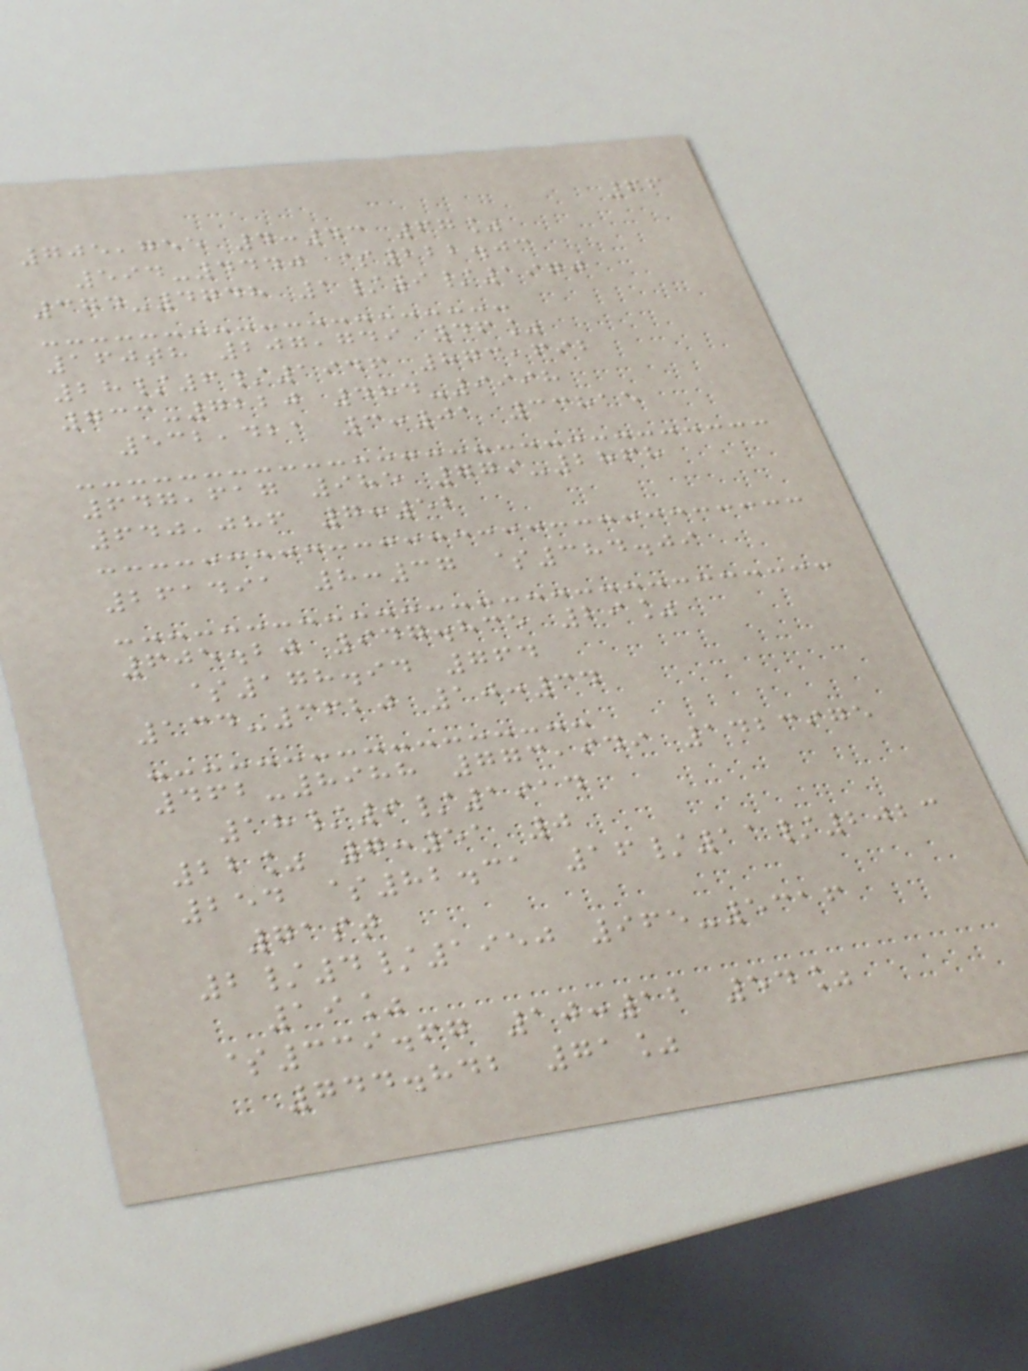66
705,755 4:43 67%
594-4440 $222.03
374-4748 1/9/1970
160th 207,749 46%
28/6/1946 873,692
733-7220 484-9998
532,421 3:01 33815
647,617 985 779-2868
640,086 7:52
261491 8:37 $384.09
605.20 947.835 29%
$178.94 764
134-3620 10:34
462-8988 773,949 1423975
18/9/1914
22% 7:51 0
254 $82.31 16/11/2023
71st
2/4/1950 965-5316
19%
$339.67 10:12 54%
744.842 71%
